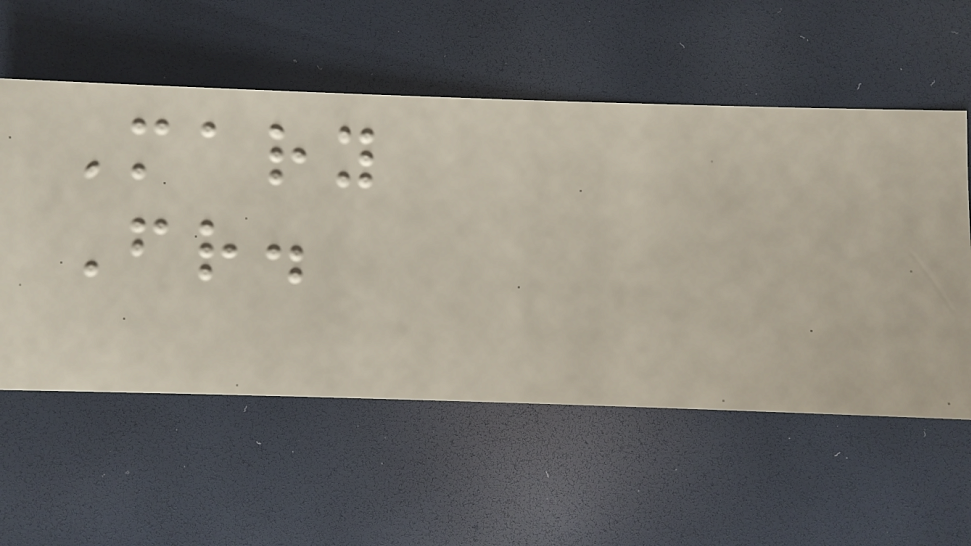Mary
Fr.
